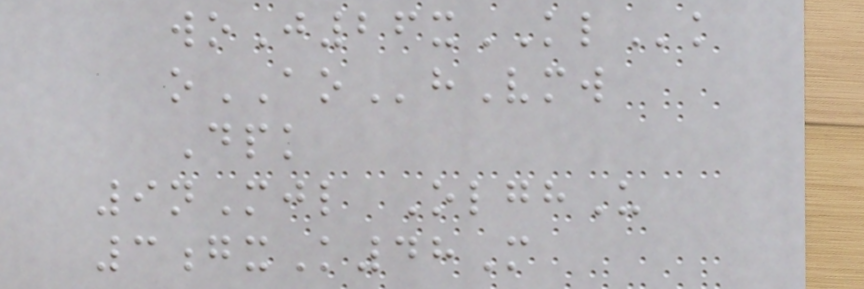woJ26xKLk
oAOhVmw
Dpk
9nMjl OlghU
3gxK48M
